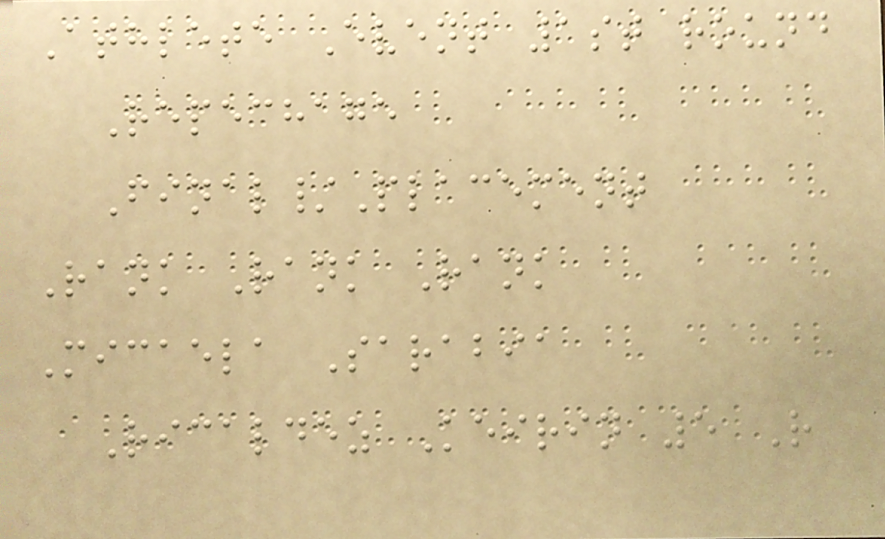Athlete Event 1st round
Repechage
Final/Placement
Rank Rank Rank
Micaela Sarabia
Ricaldez Keirin 5 R
